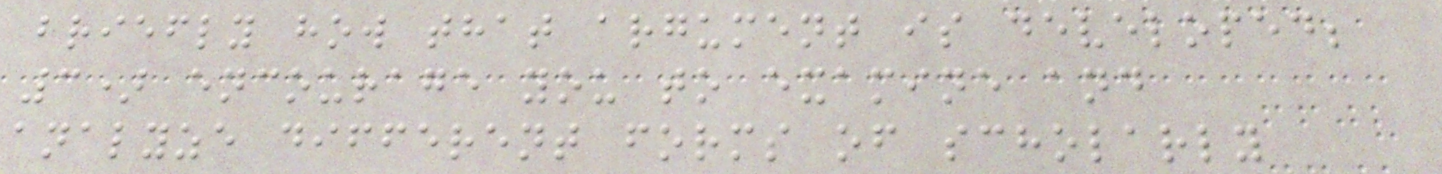briefly how that argument is developed;
3) encourage you to examine and
analyze different forms of scholarly
